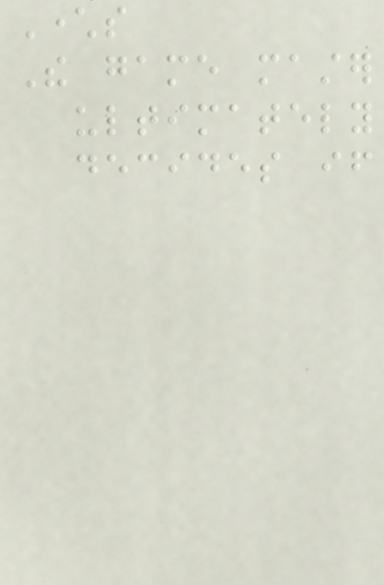Characters
The game master
ultimately
decides if
